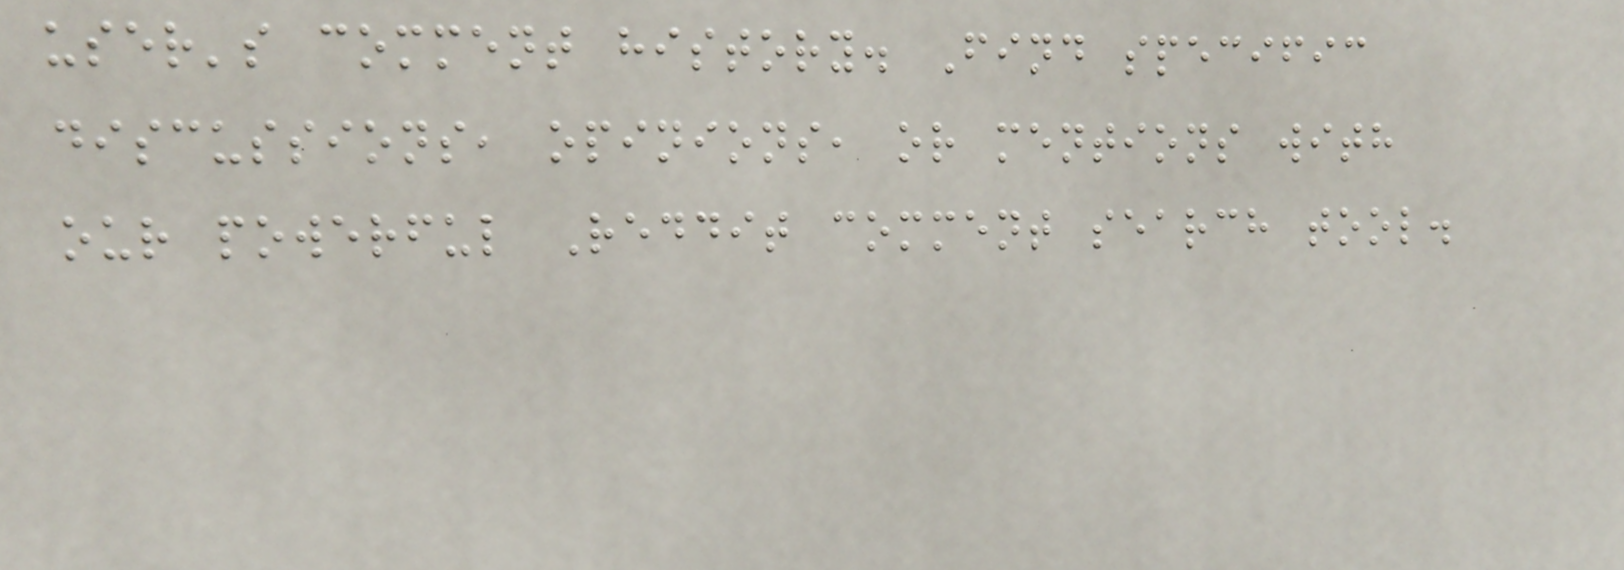user's comment history. Find specific
discussions, opinions, or mentions with
our powerful Reddit comment search tool.
